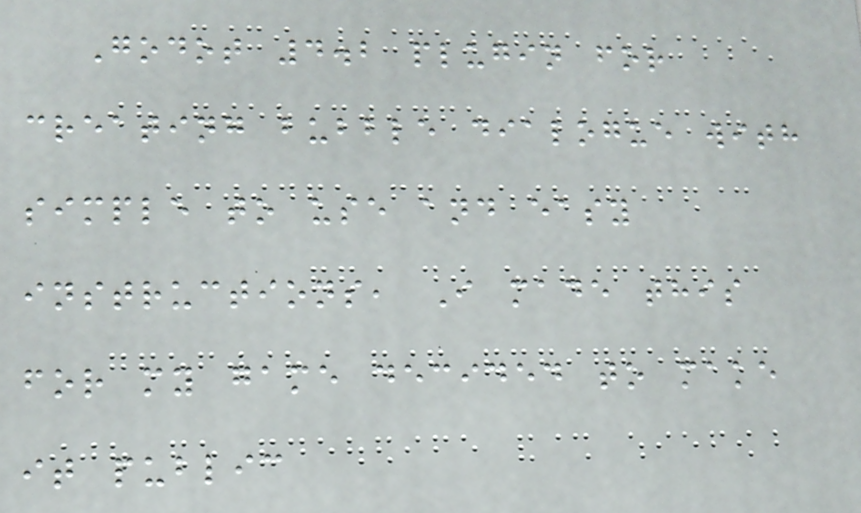Godot 4.2 plugin for
creating bubble dialogue with
simple to use and easy
instructions, I made this
for my game decided to make
it public
